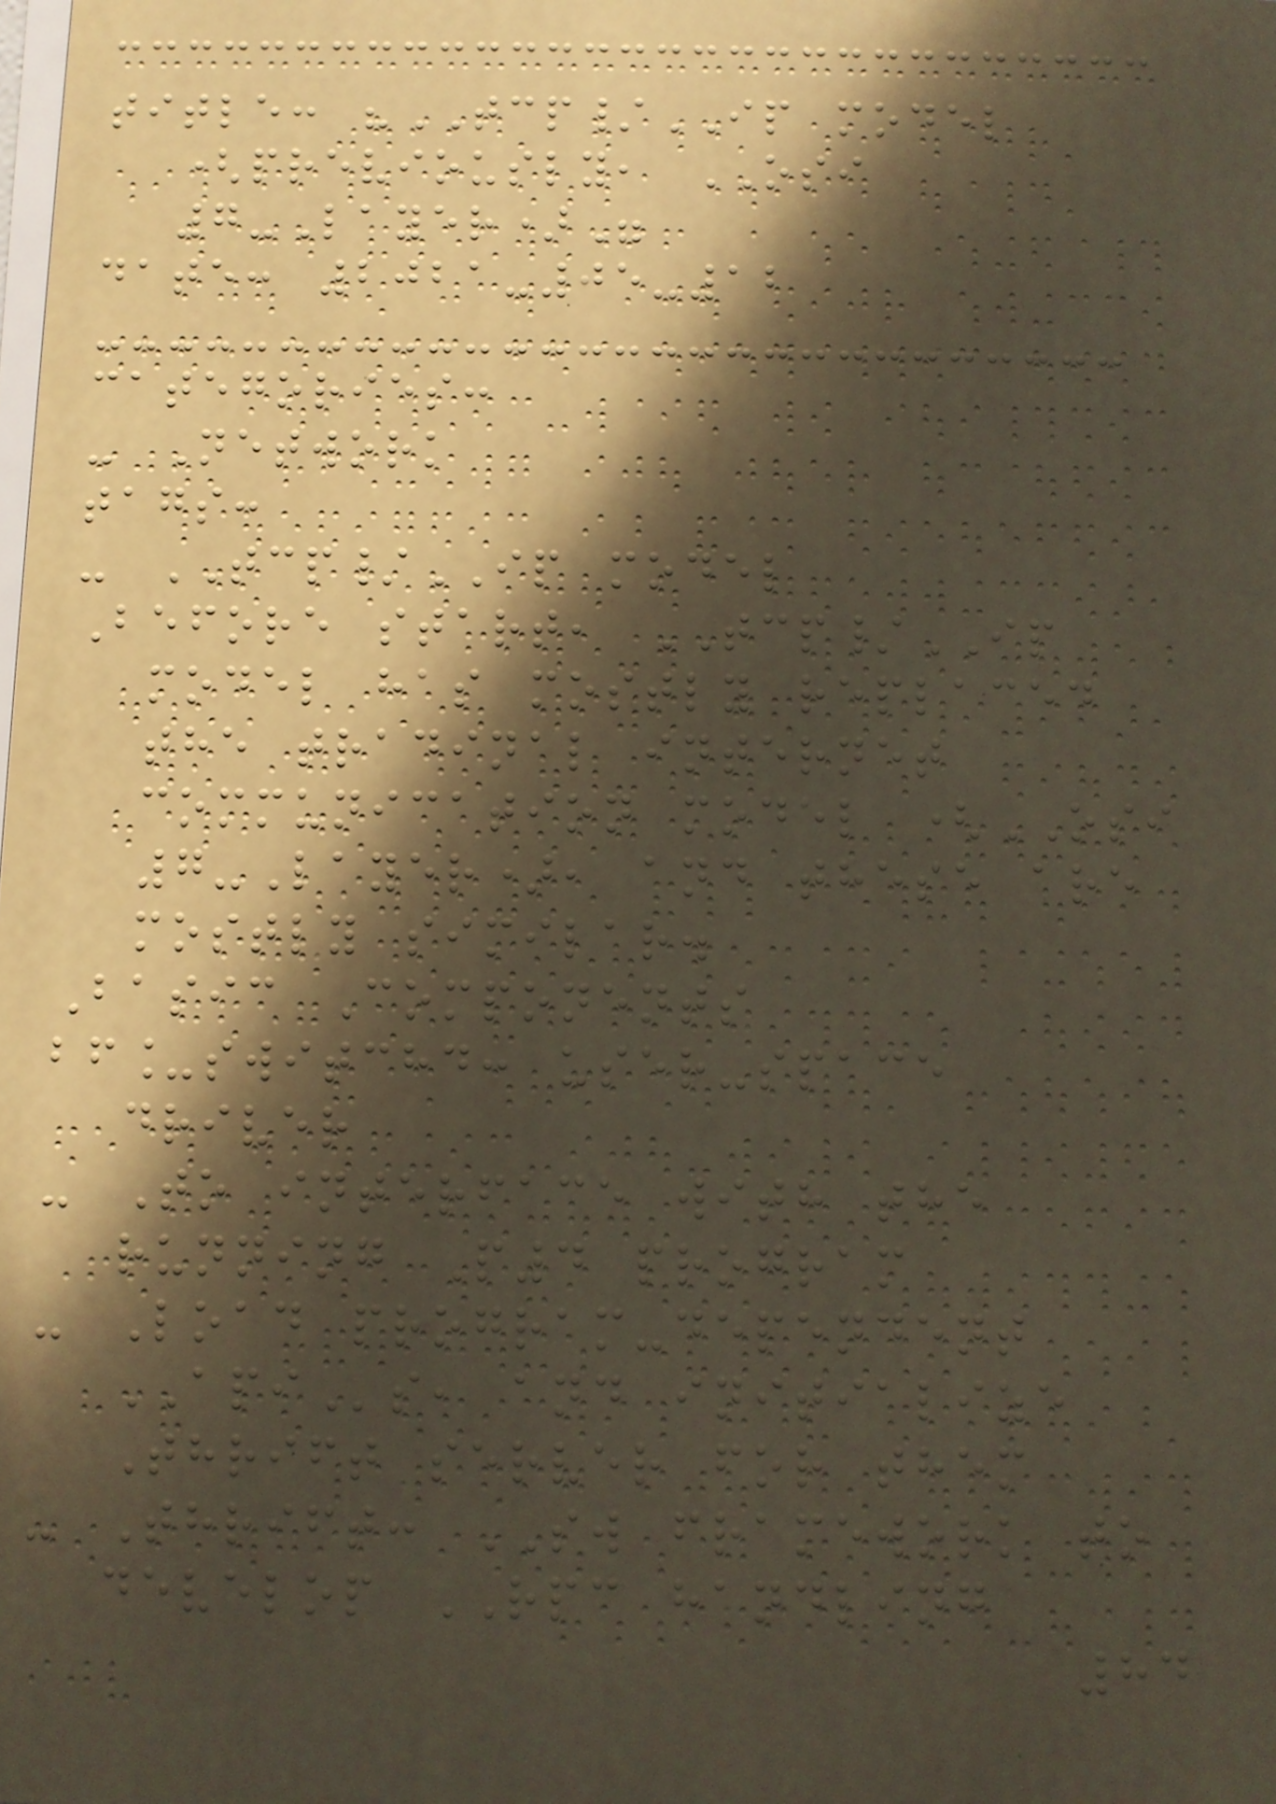title: "TCP/IP model
(previously, OSI
7-Layer)"
date: 2021-05-12
categories:
- Network
tags:
- TCP/IP model
Before start, TCP/IP
model has mostly replaced
the tradinal internet
communication model (OSI
7-Layer), and these are
mostly similar.
Basic Components
bf_switchd: user-space
driver
- To interface with the
running P4 program
- Load program-dependent
APIs, and initialize
Thrift server for them
- Thrift: SW framework to
develop RPC handling
84
